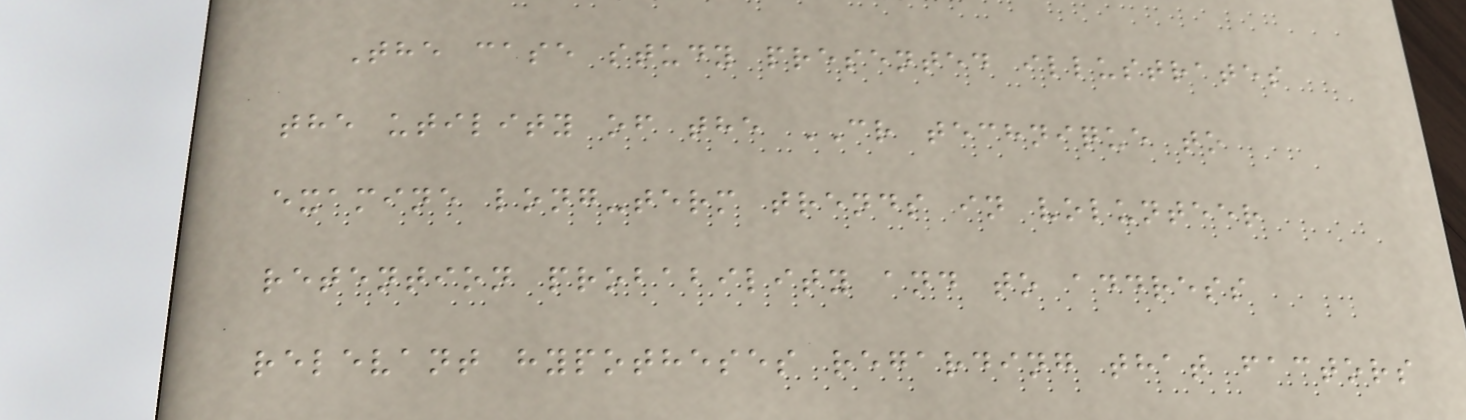The case study presented illustrates
the utility of the CR technique to
examine long-term trends in volunteer
retention probability and to address
relevant hypotheses regarding that factors
